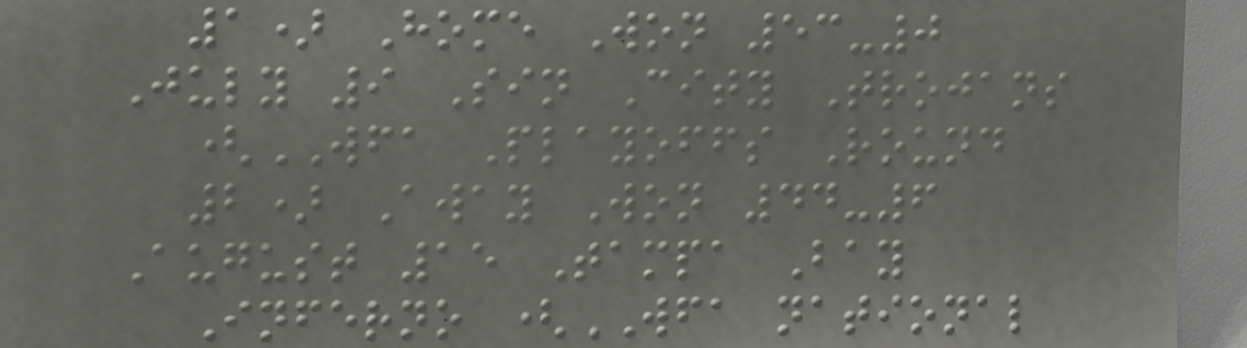1) Home Won 53-0
July 9 Sin City Trojans
(WFA Playoffs Round
2) Away Won 44-6
August 15 Tampa Bay
Inferno (WFA national
